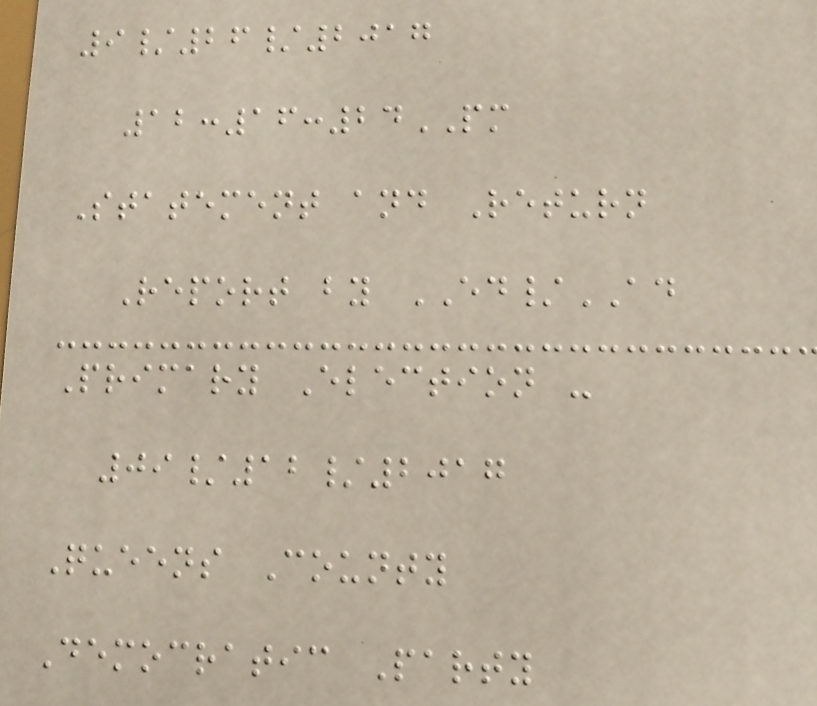9/26/2017
12:16:24PM
Statement and Return
Report by ED/AD
Primary Election -
09/12/2017
Queens County
Democratic Party
